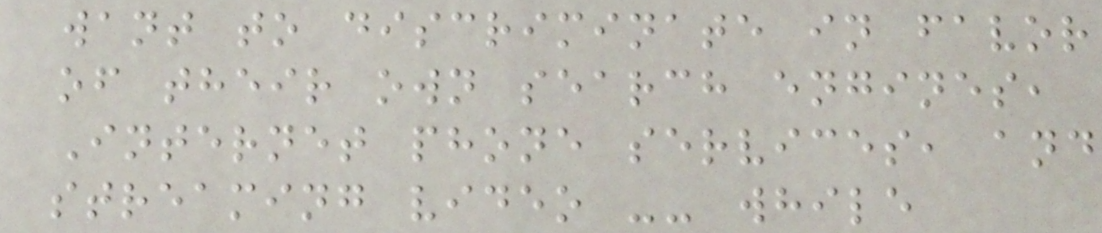want to discriminate in favor
of their own search engines,
Internet phone services, and
streaming video -- while
